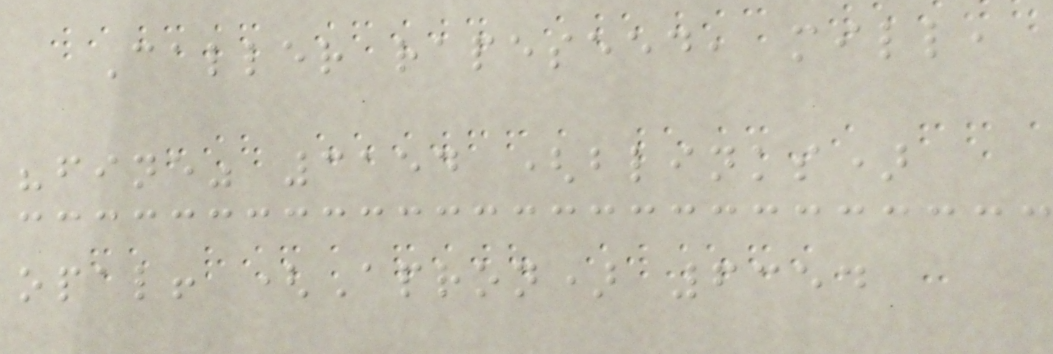Caller rapeseed, mill,
"fine" 3154 (blinks)
opal! (Apron) 6354
